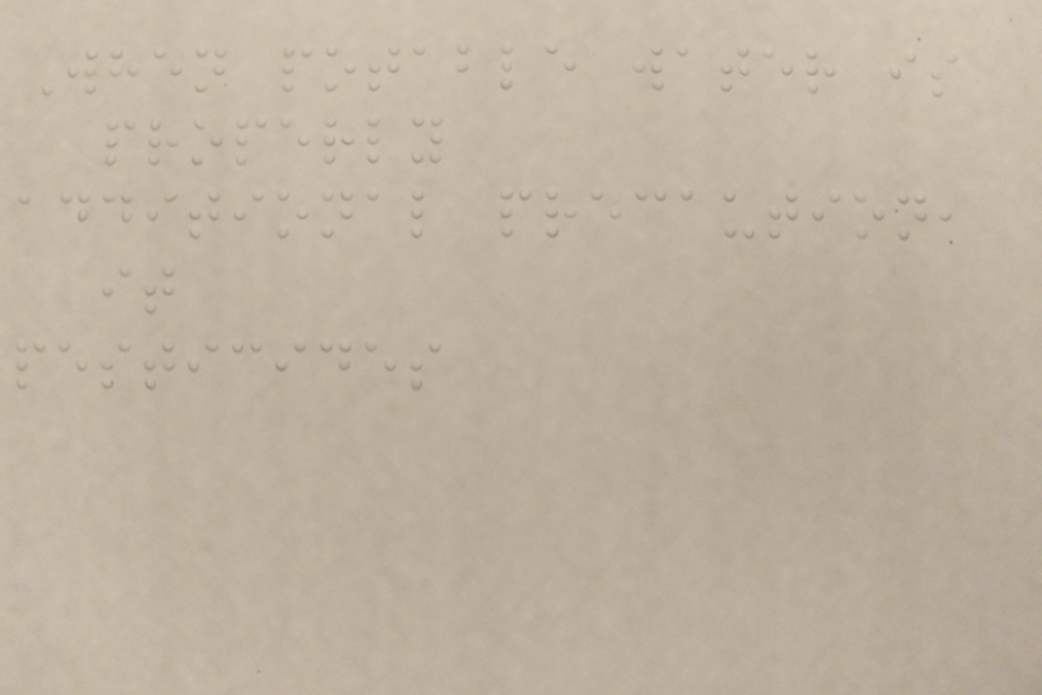When potable water is
properly
additional precaution,
it
pesticides
